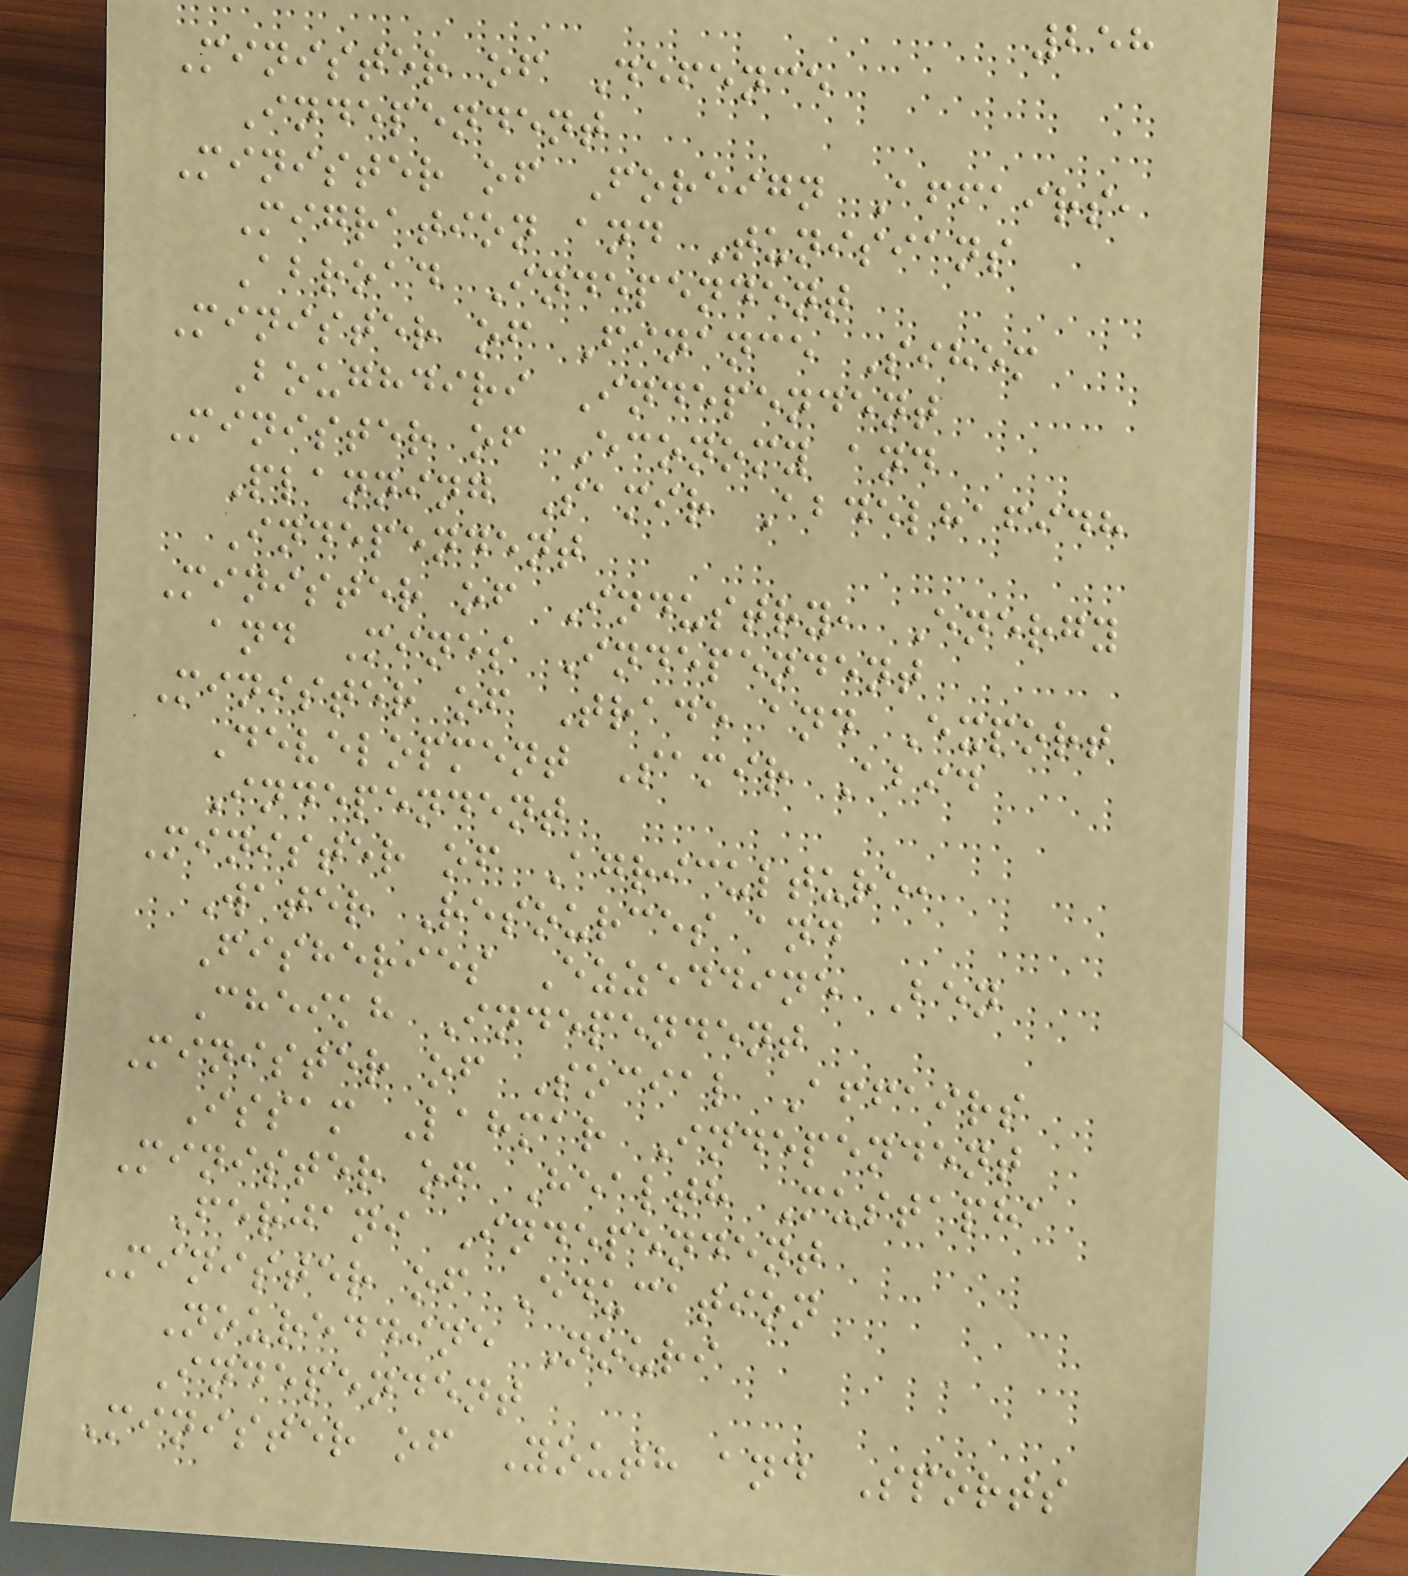258
Minister of Defence
Independent
Minister of Foreign Affairs,
Migration and Tunisians
Abroad Independent
Minister of Finance Sihem
Boughdiri Independent
Minister of Economy and
Planning Samir Abdelhafidh
Independent
Minister of Industry, Energy
and Mines Independent
Minister of Trade and Export
Development Samir Abid
Independent
Minister of Agriculture,
Water Resources and
Fisheries Ezzeddine Ben
Cheikh Independent
Minister of Social Affairs
Issam Lahmar Independent
Minister of Health Mustapha
Ferjani Independent
Minister of Education
Noureddine Nouri
Independent
Minister of Youth and Sports
